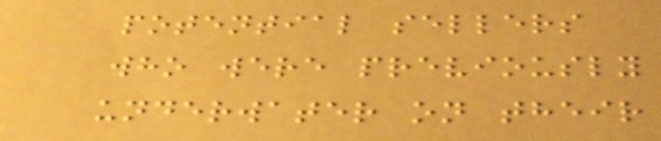potential sellers
who were previously
underwater on their
